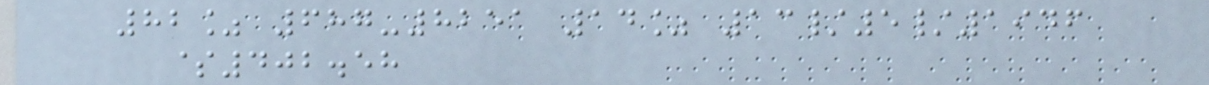82% 687-8251 14% 13/5/1946
$402.58
